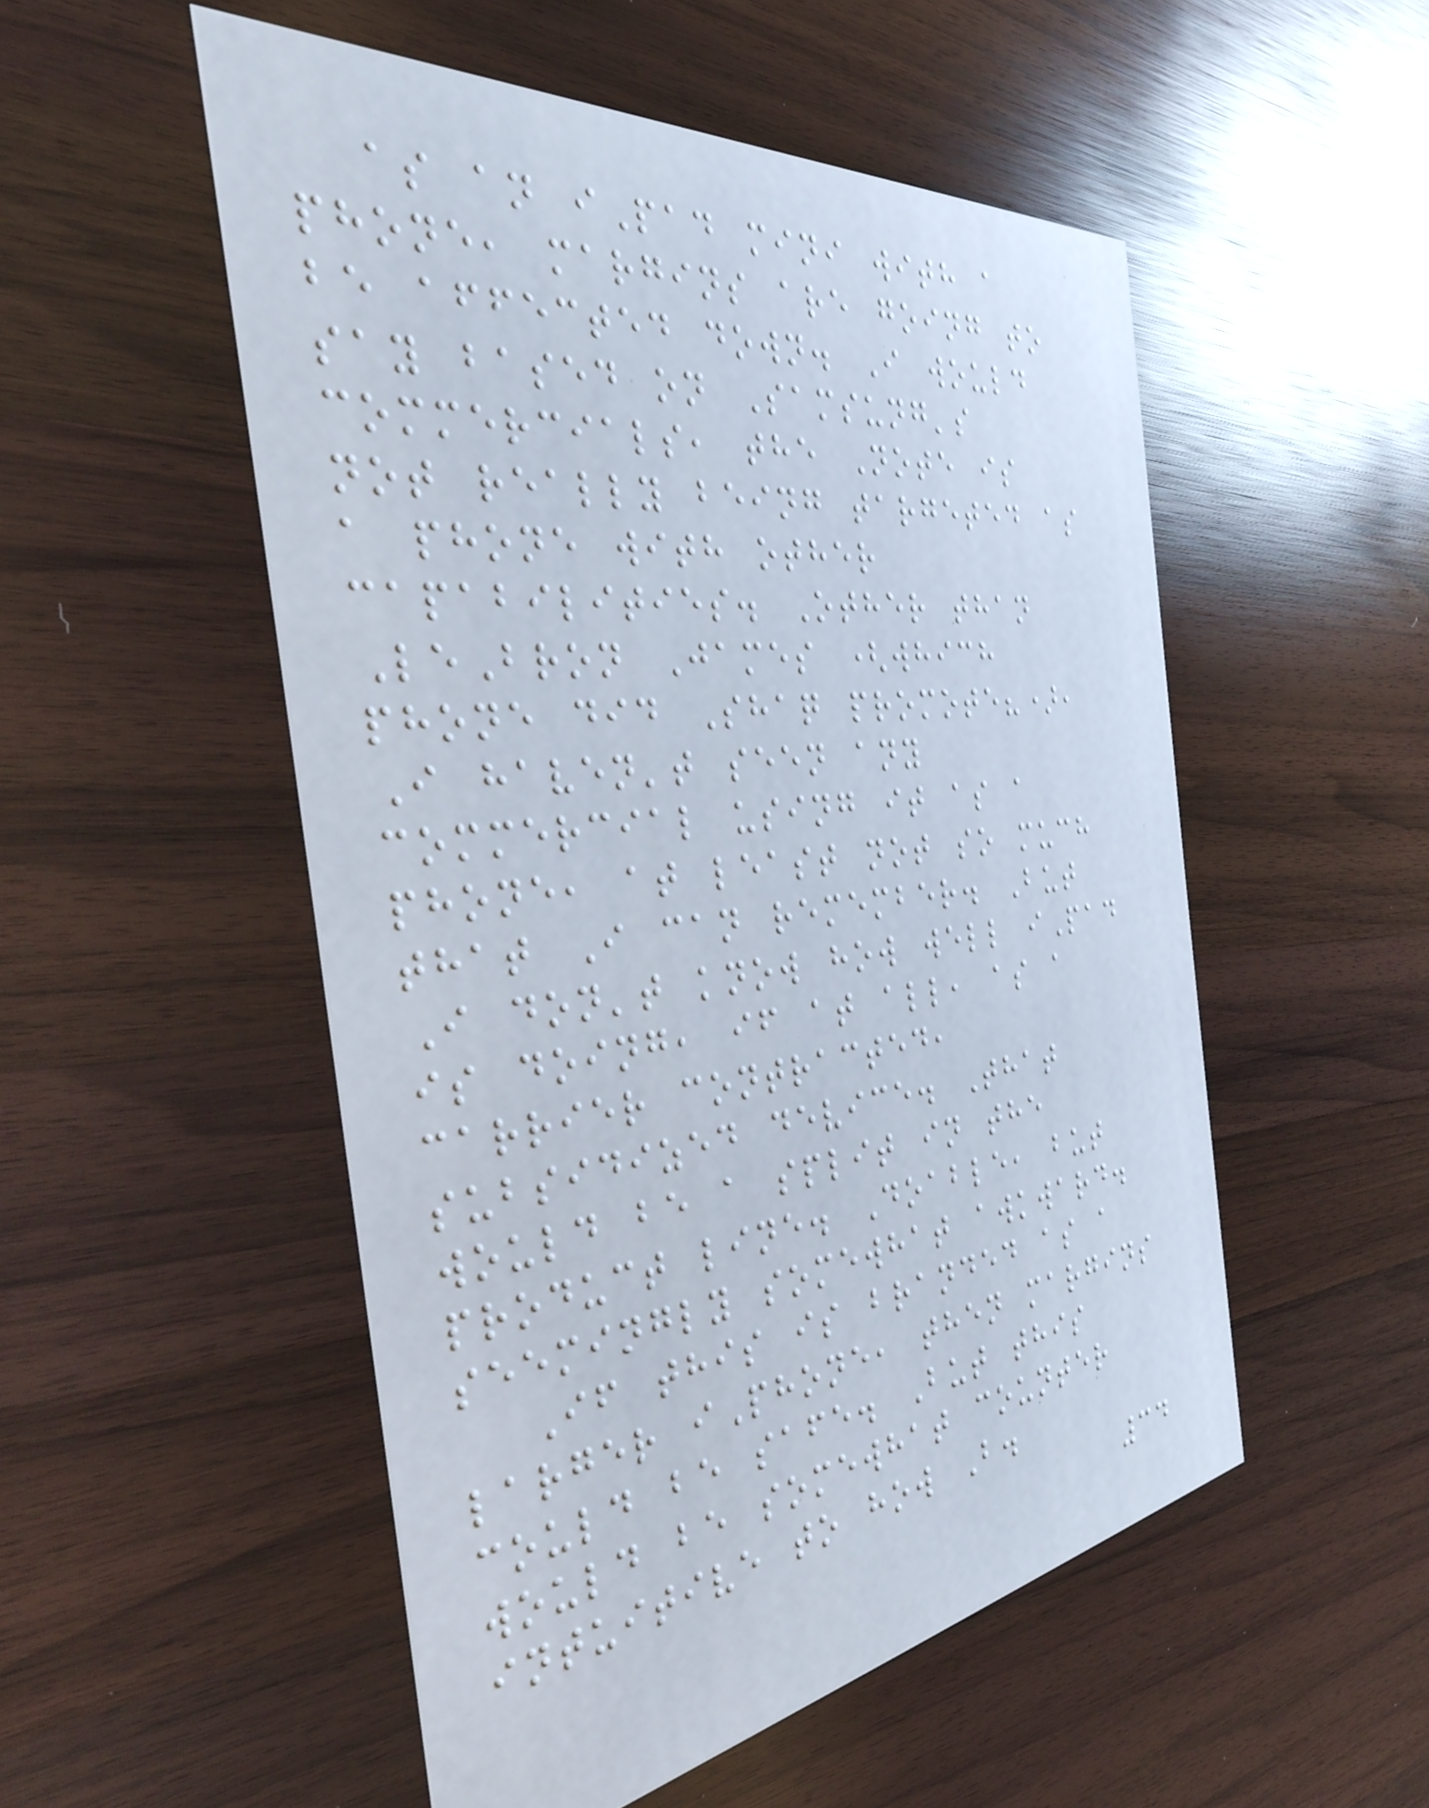as an iPad mini with a
phone, margins are going to
be affected down. I would
say based on Samsung's
commercials, the Note is
not really being targeted as
a phone with other
capabilities. Other than
LeBron James (which
phone did Shaq promote?),
I haven't seen any
commercial using it as a
phone, at least not so much
that I can remember. But
I don't know how well iPad
is doing, if at all, as a
carrier contracted,
subsidized device. That
would be a split in the
product line. Doable, but
seemingly somewhat awkward.
If this is branded as a
larger iPhone, then margins
could be safe. But this
would be somewhat counter
intuitive to how B.
34
